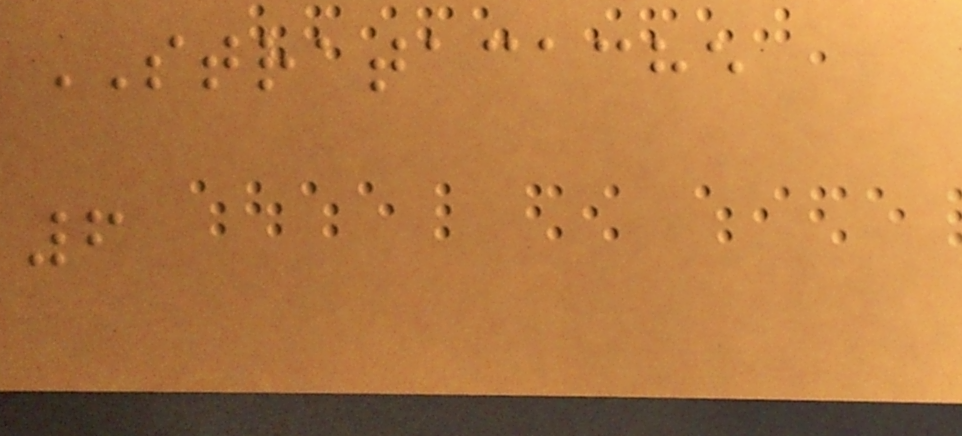STRATACACHE
6
